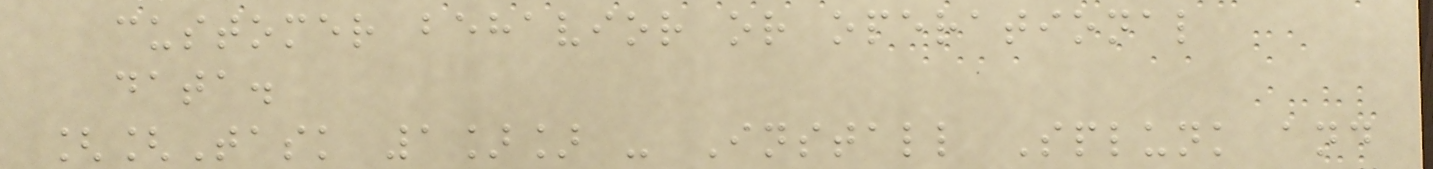customer behavior or operational
data.
[[Task 1]] - Install Splunk and
